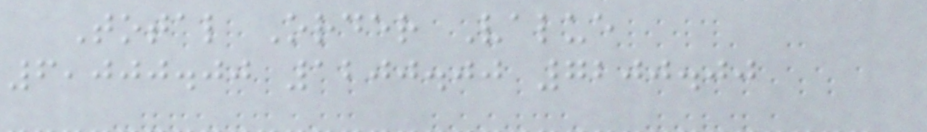Total Order Value
6,000.00 1200.00 7200.00
